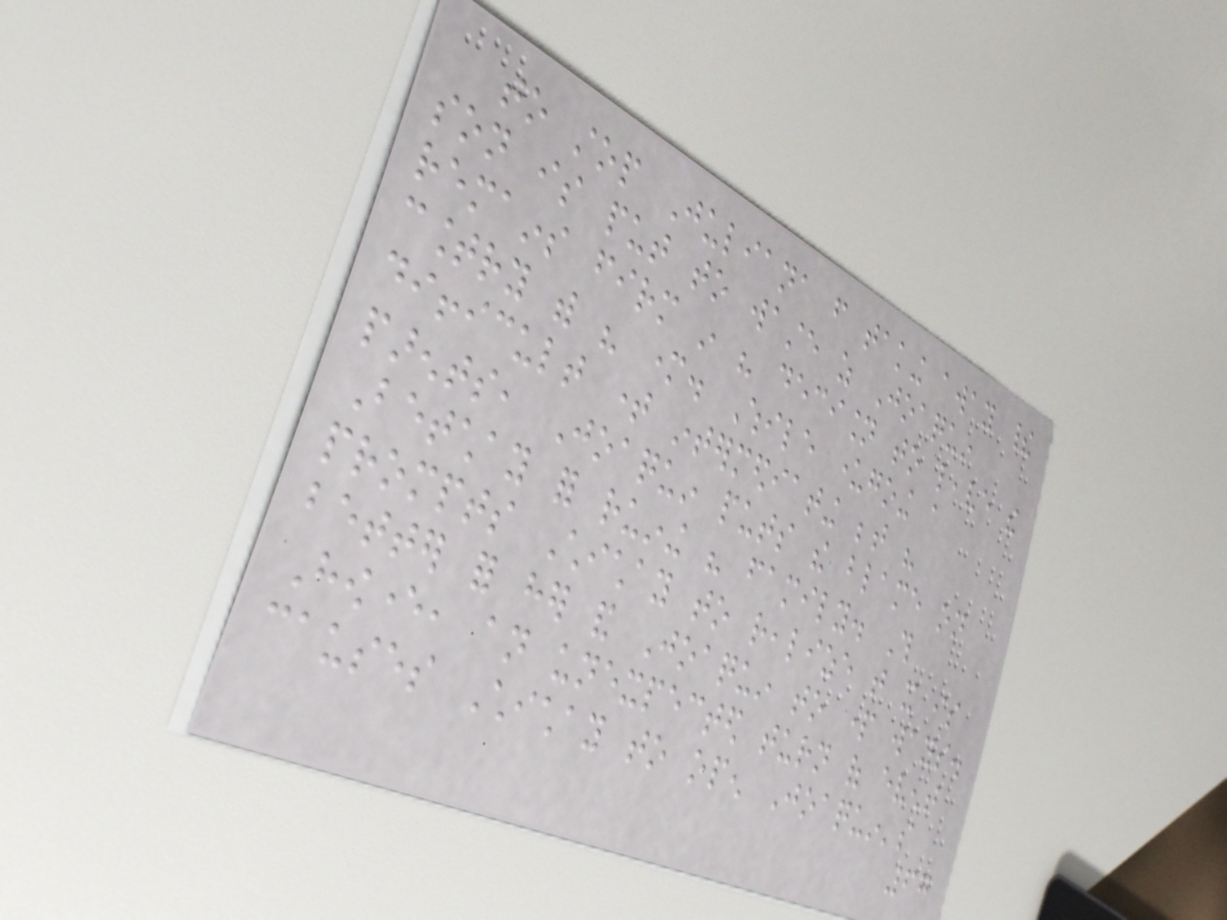to stop Juliana from taking away their
son is put to waste as Joaquin
remains firm in his decision to leave the
country with his mother. While undergoing a
difficult time intermediating between his
parents, Joaquin puts the blame on
Betchay for ruining his family. This
prompts Chichay to realize that it is
better for her and Joaquin to part ways.
However, an unexpected turn of event
causes Chichay to open Joaquin's
67
